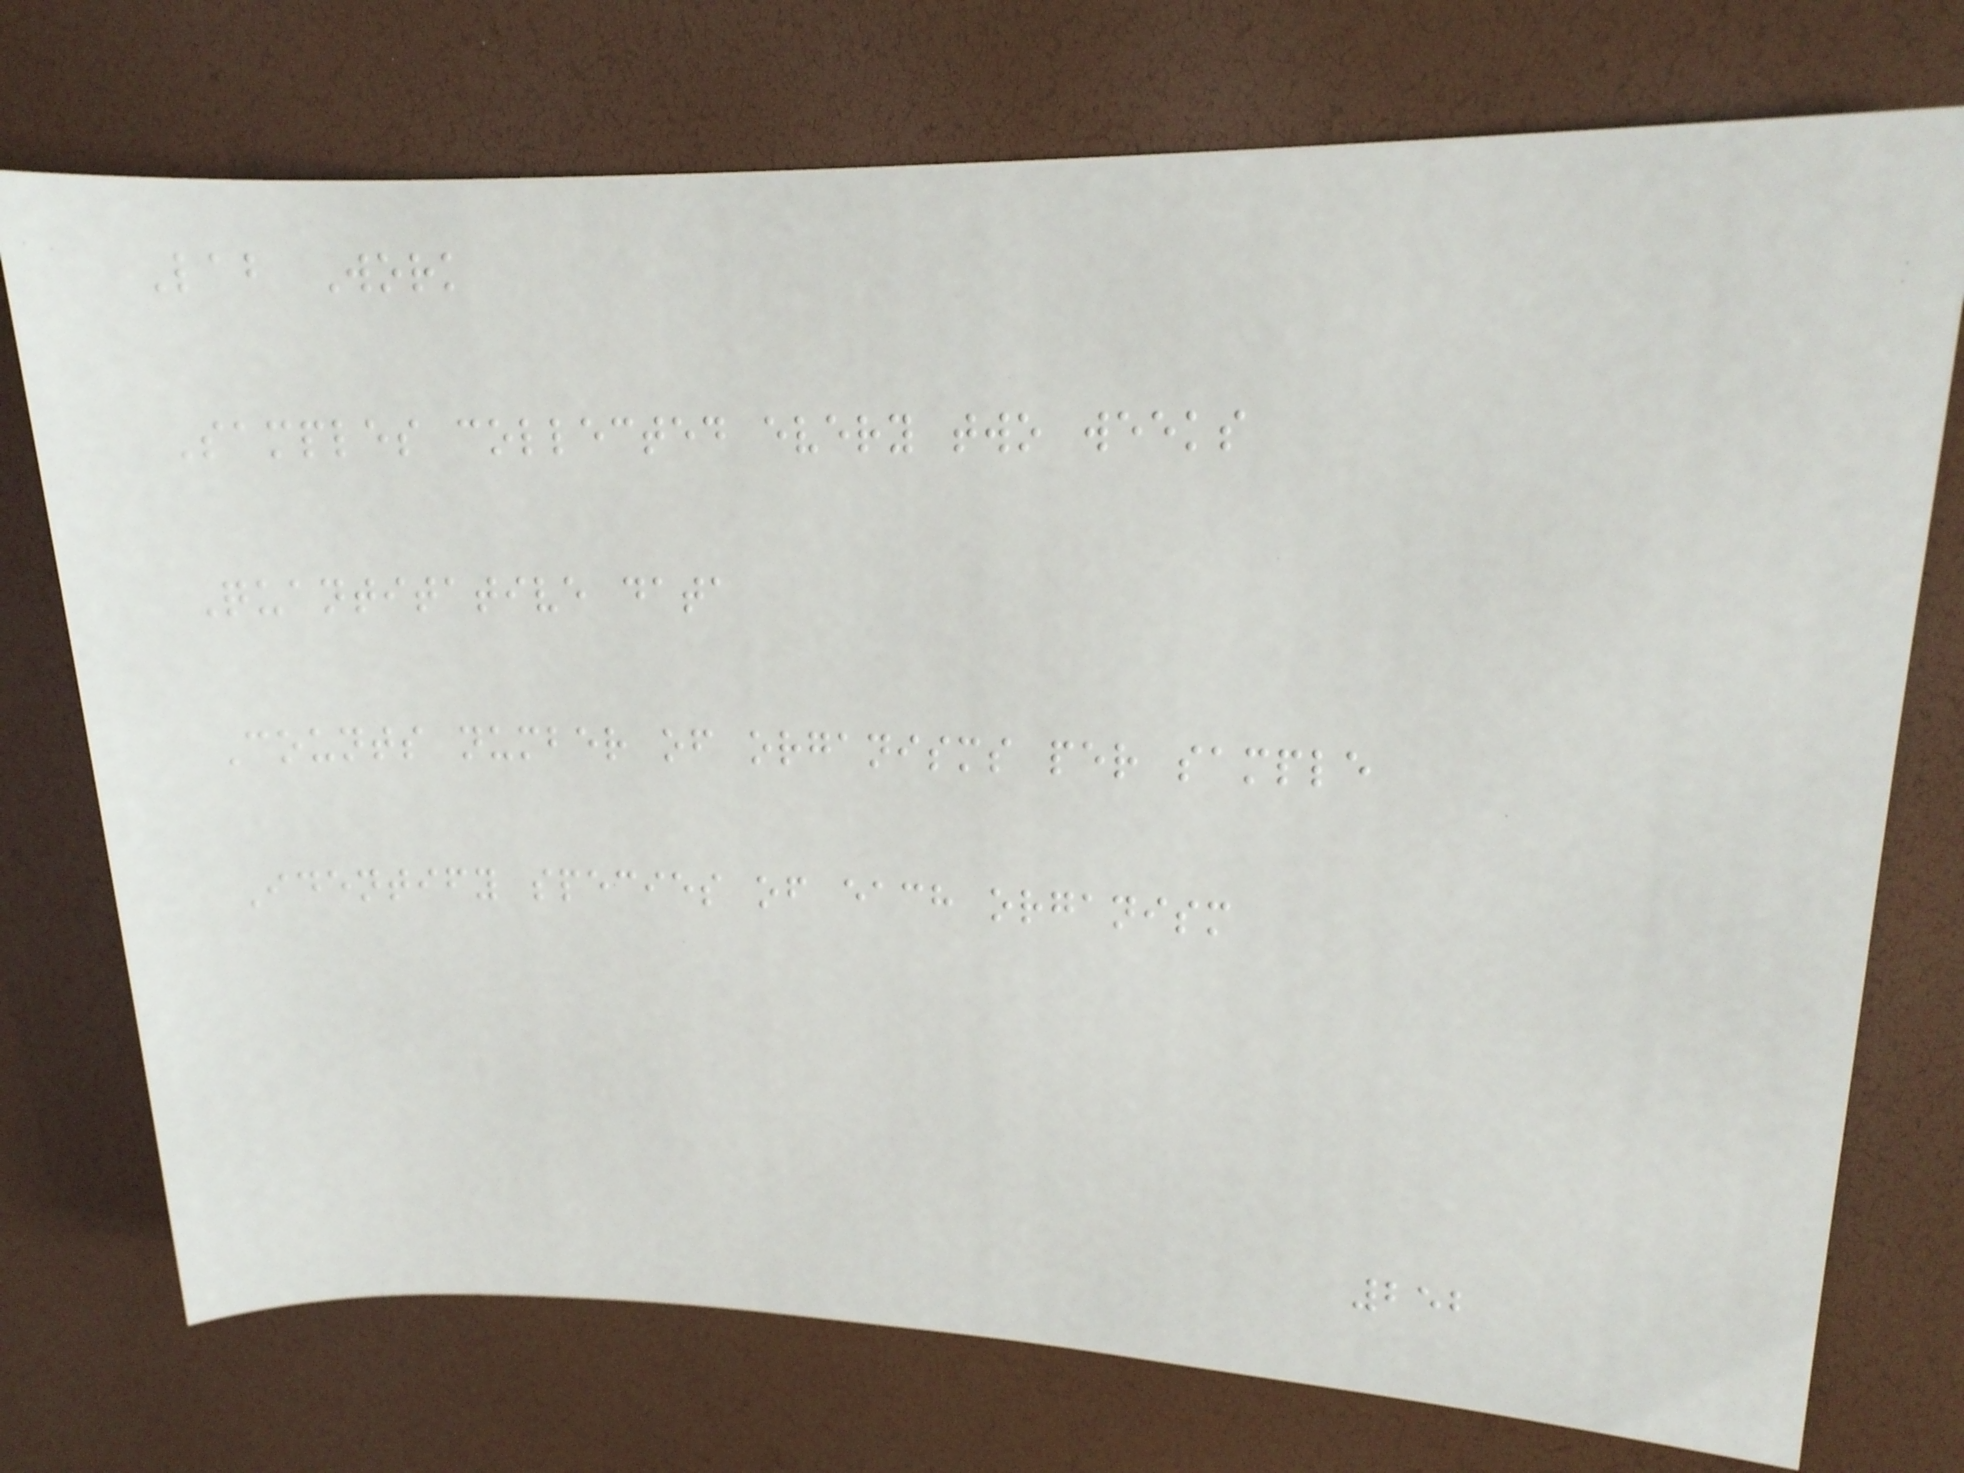Lab Work
Samples collected every two weeks
Quantitative data
Counts number of organisms per sample
Identify species of each organism
252
